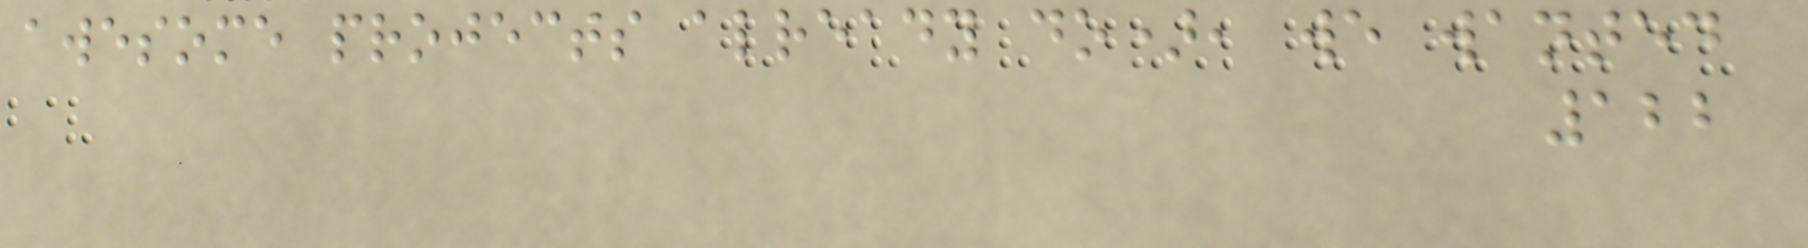awesome projects already do), we wanted
122
